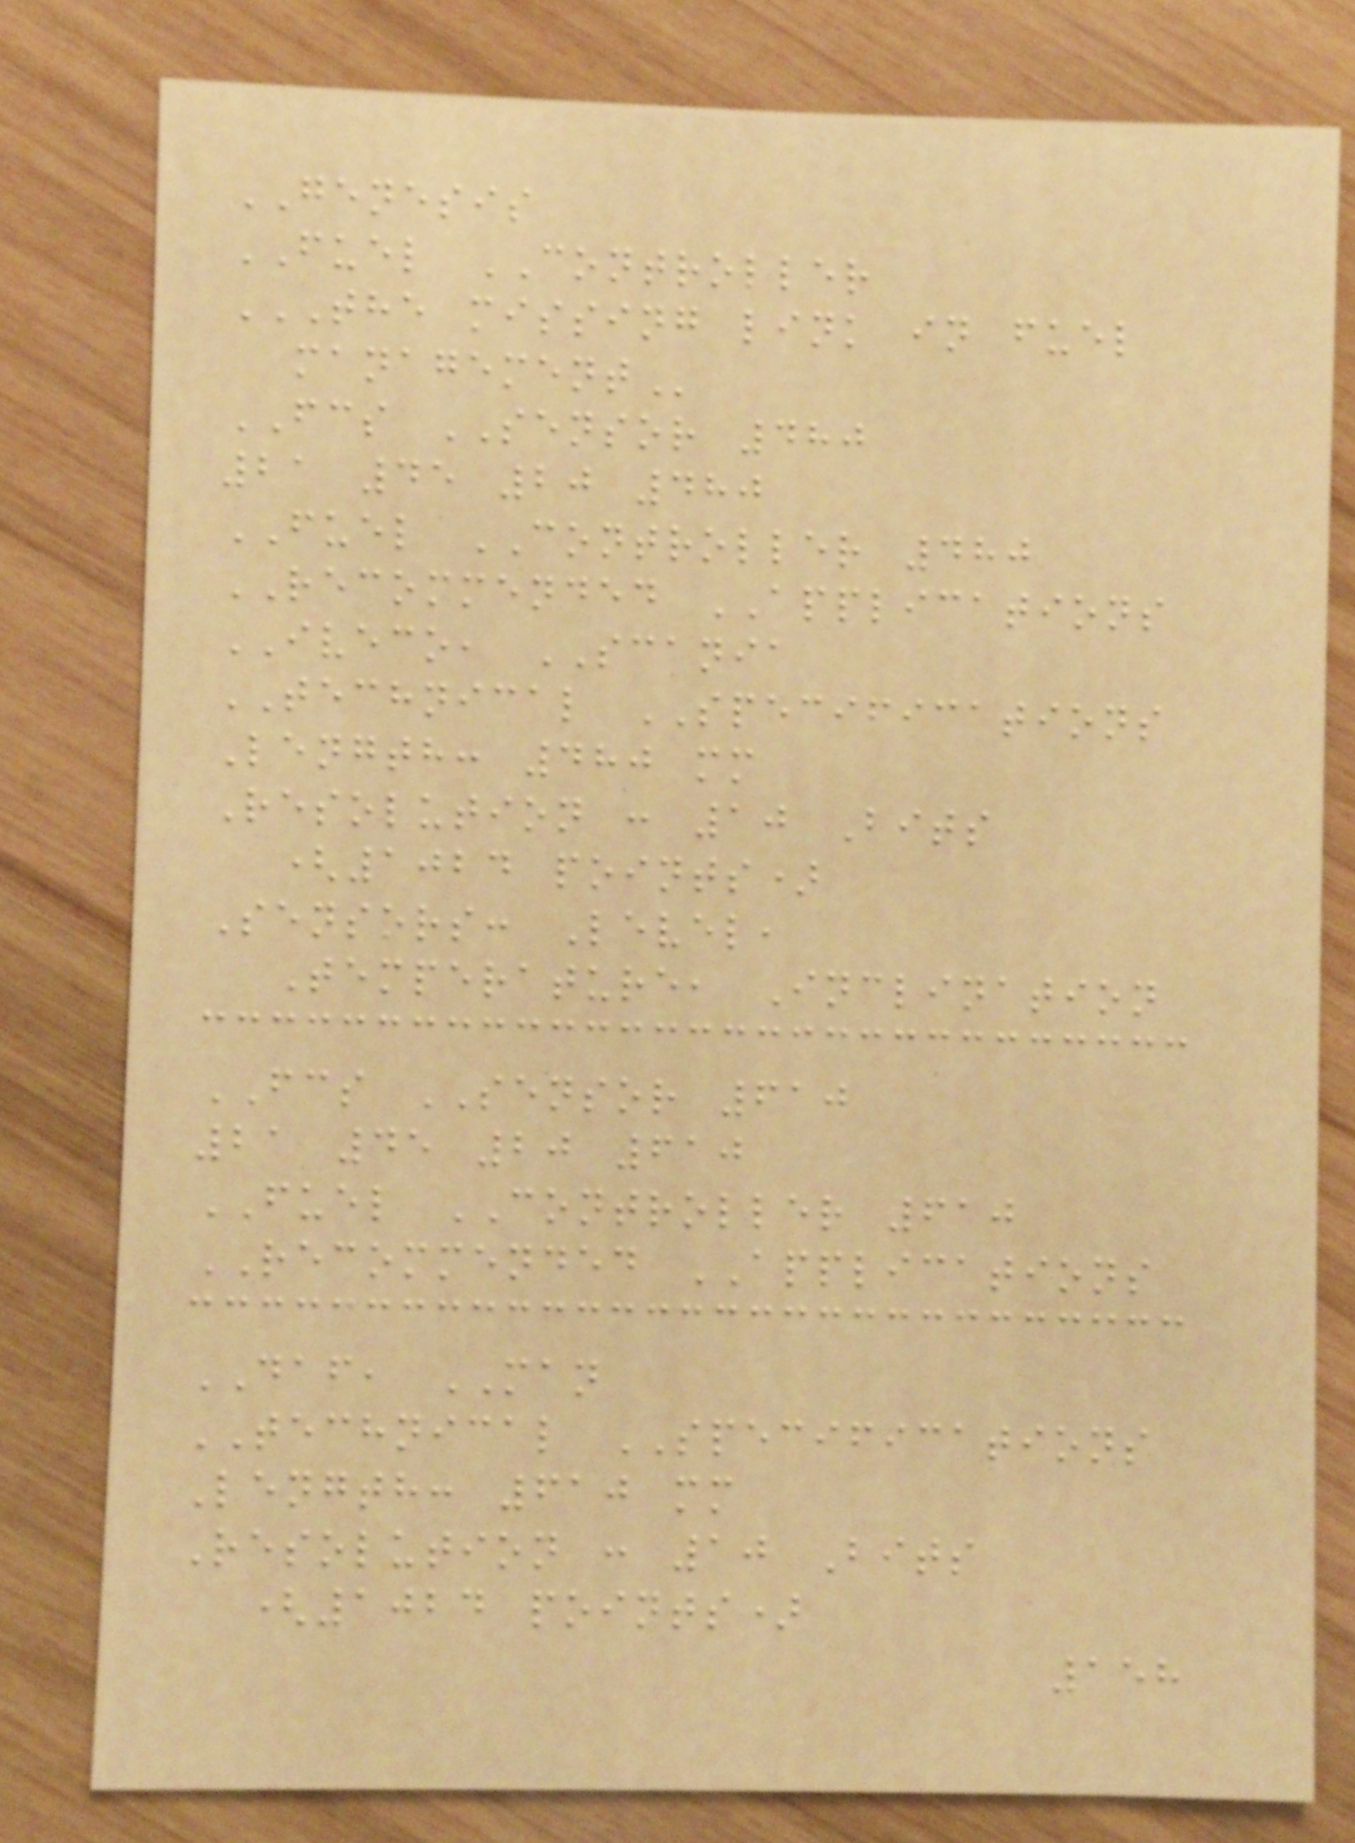GENESIS
FUEL CONTROLLER
THE MISSING LINK IN FUEL
MANAGEMENT
FCS SENSOR 480
21 45 20 480
FUEL CONTROLLER 480
RECOMMENDED APPLICATIONS
IVECO, SCANIA
TECHNICAL SPECIFICATIONS
Length: 480 mm
Resolution : 10 Bits
(1024 points)
Sensors: Level,
Temperature, Inclination
FCS SENSOR 610
21 45 20 610
FUEL CONTROLLER 610
RECOMMENDED APPLICATIONS
DAF, MAN
TECHNICAL SPECIFICATIONS
Length: 610 mm
Resolution : 10 Bits
(1024 points)
158
